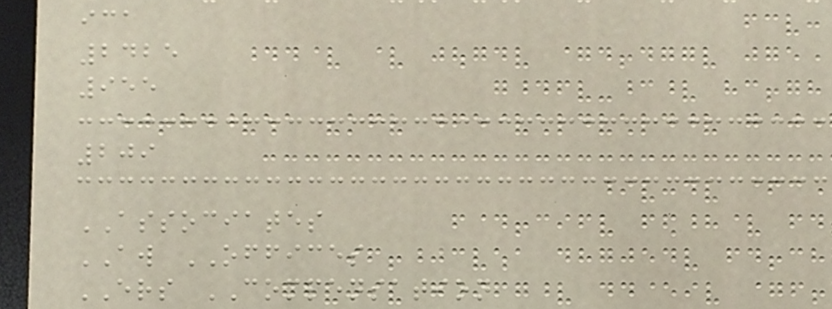ica
2425
955
209
ASSOCIATES
AW OFFICES
ERS COMPENSATION
